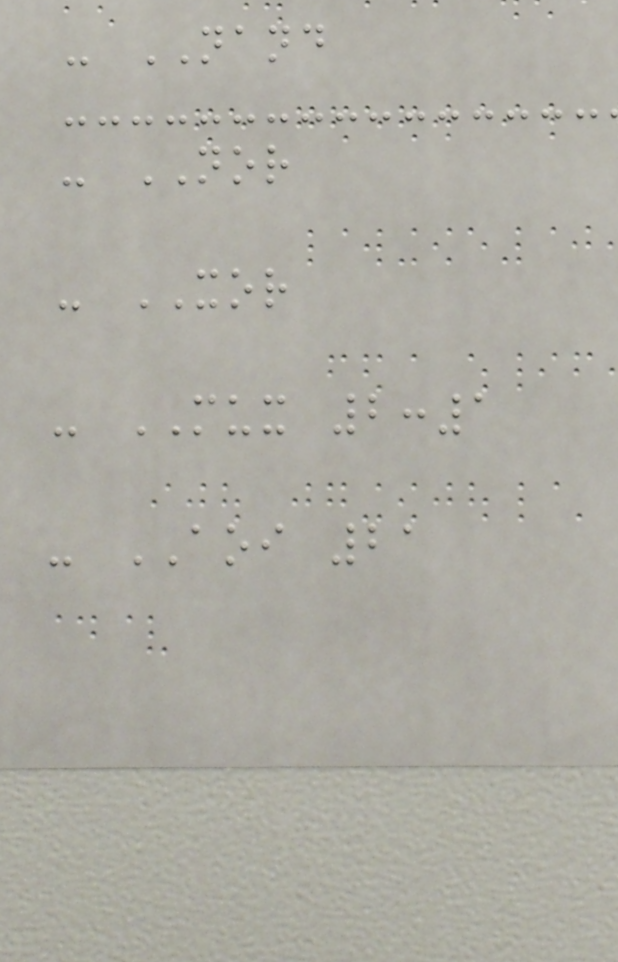- NAND
- NOR
- XOR
- MUX 2:1
- AOI 21
